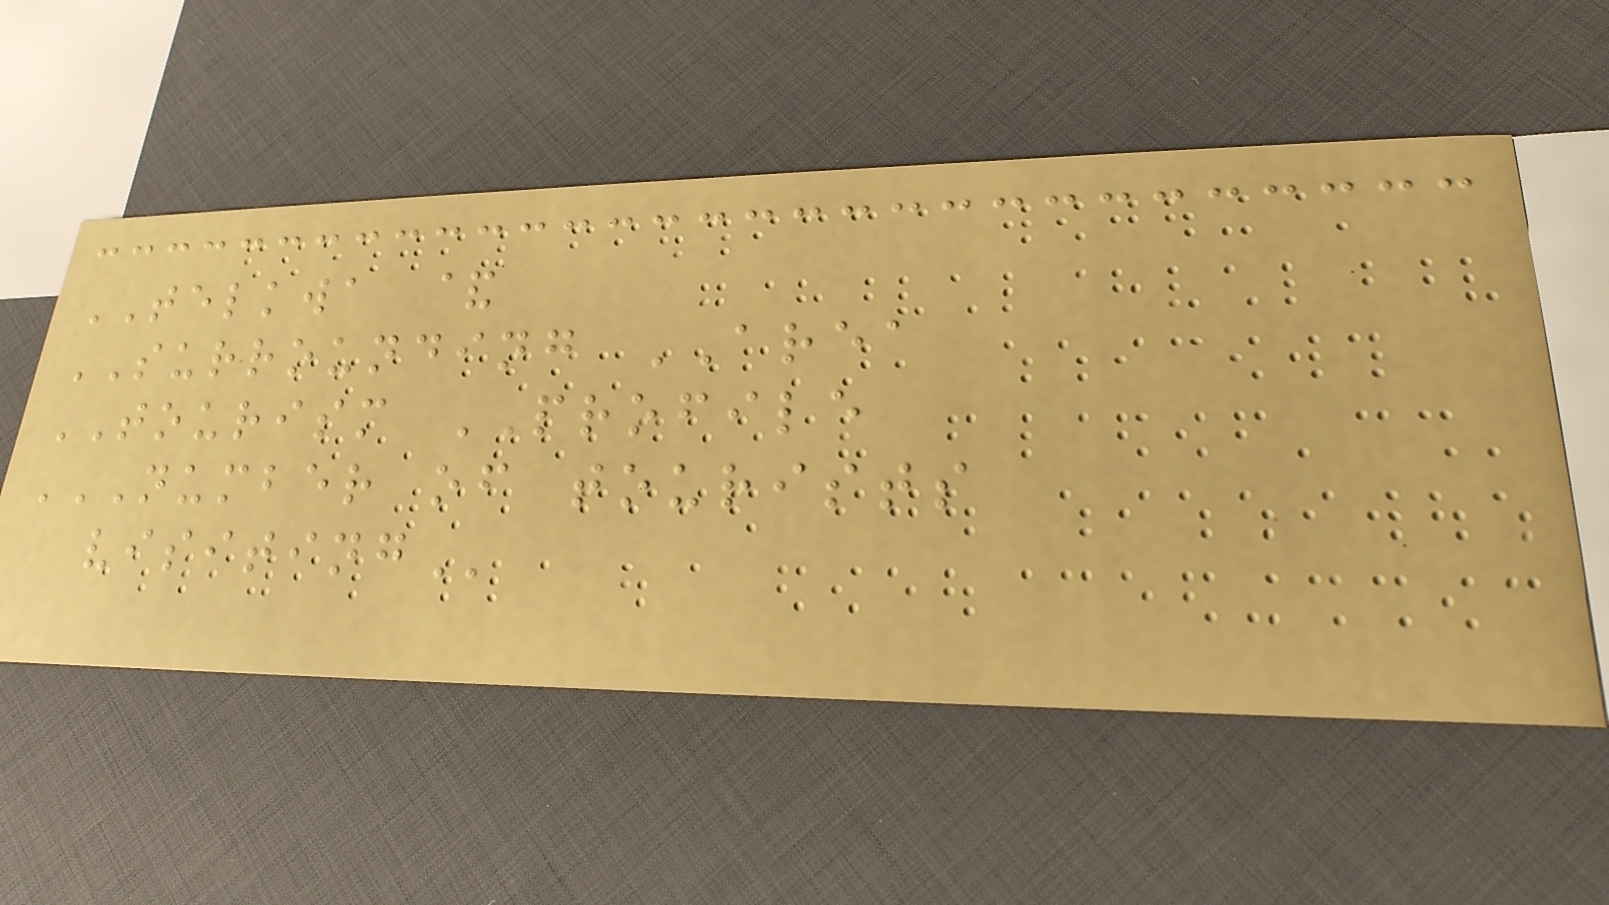TELKWA &
SURROUNDING AREA
TOURISM PROFILE
NUMBER OF TOURISTS
VISITING
